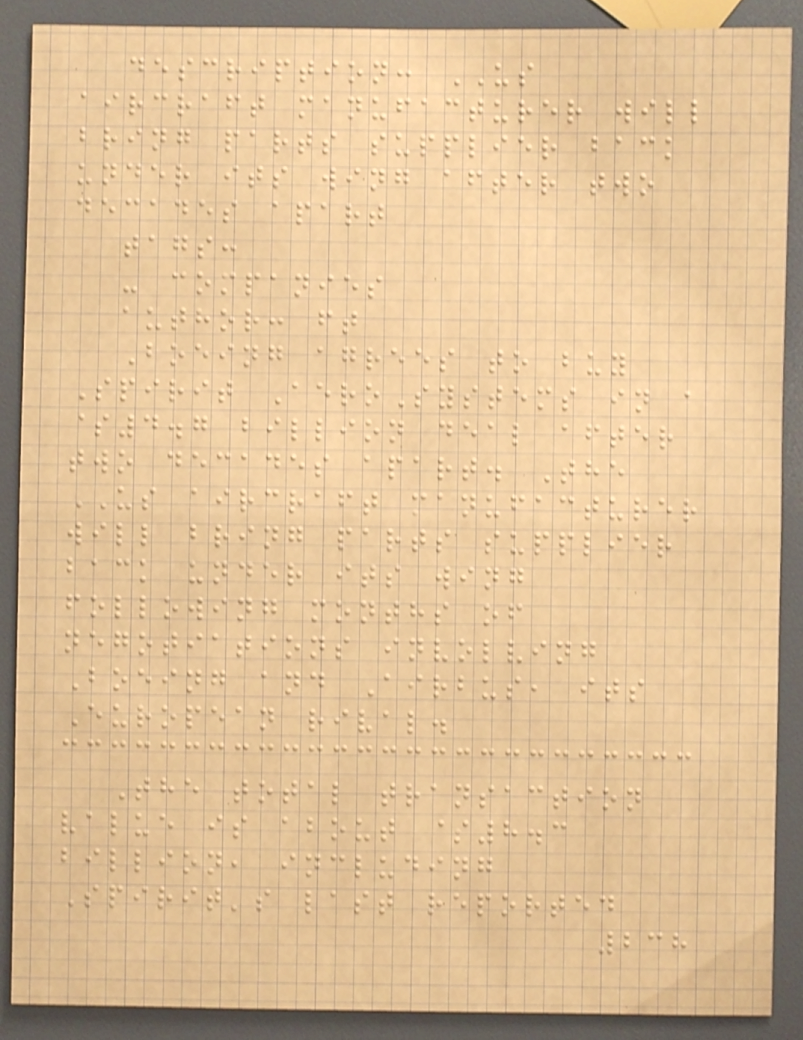description: US
aircraft manufacturer will
bring parts supplier back
under its wing after two
decades apart
tags:
- companies
author: ft
Boeing agrees to buy
Spirit AeroSystems in a
$4.7 billion deal after
two decades apart. The
US aircraft manufacturer
will bring parts supplier
back under its wing
following months of
negotiations involving
Boeing and Airbus, its
European rival.
The total transaction
value is about $8.3
billion, including
Spirit's last reported
238
